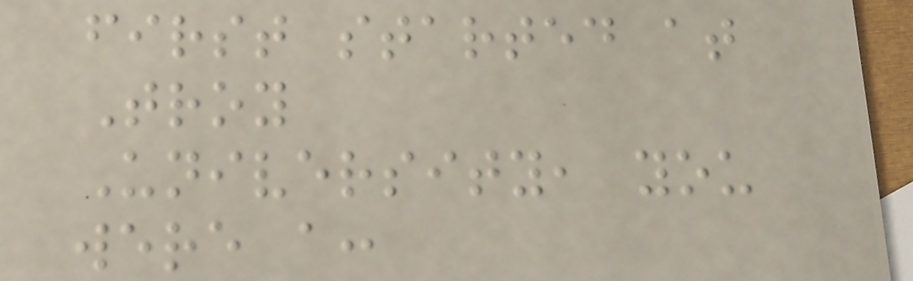first started at
Troy
University, you
were a:
